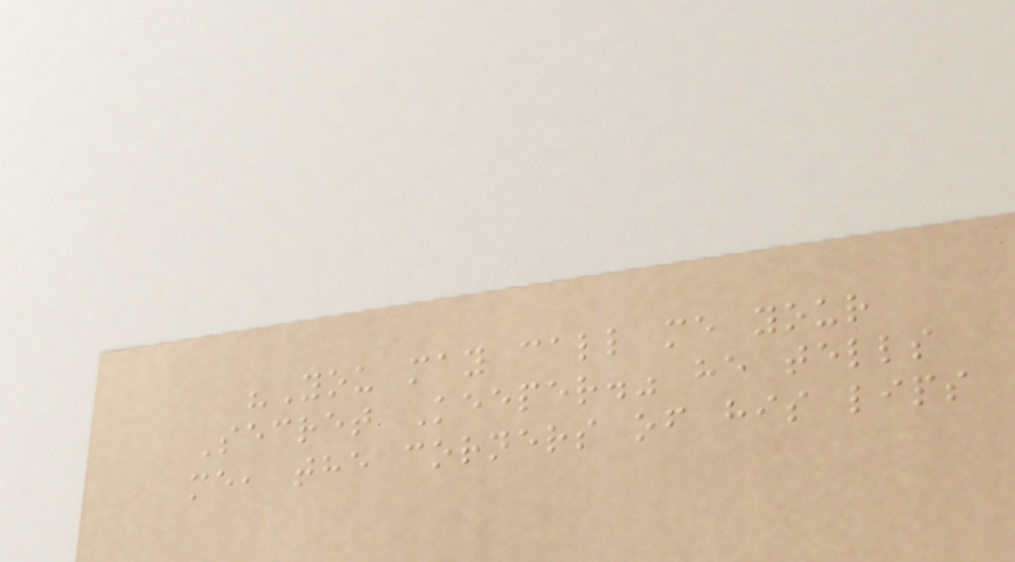"You may call me your
Secret Keeper." he tells
me, the corners of his lips
